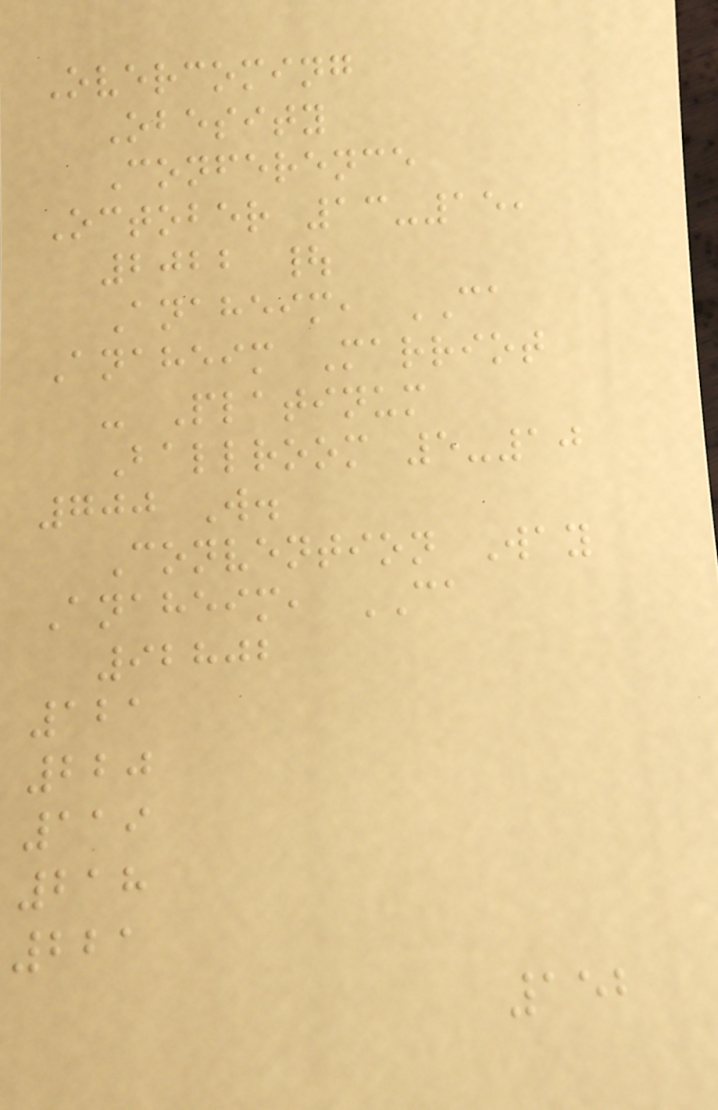Overcoming
Obesity
Conference
October 13-15,
2022 |
Anaheim, CA
Anaheim Marriot
- Platinum
Ballroom 5-10
700 W.
Convention Way
Anaheim, CA
92802
121
220
119
218
221
152
